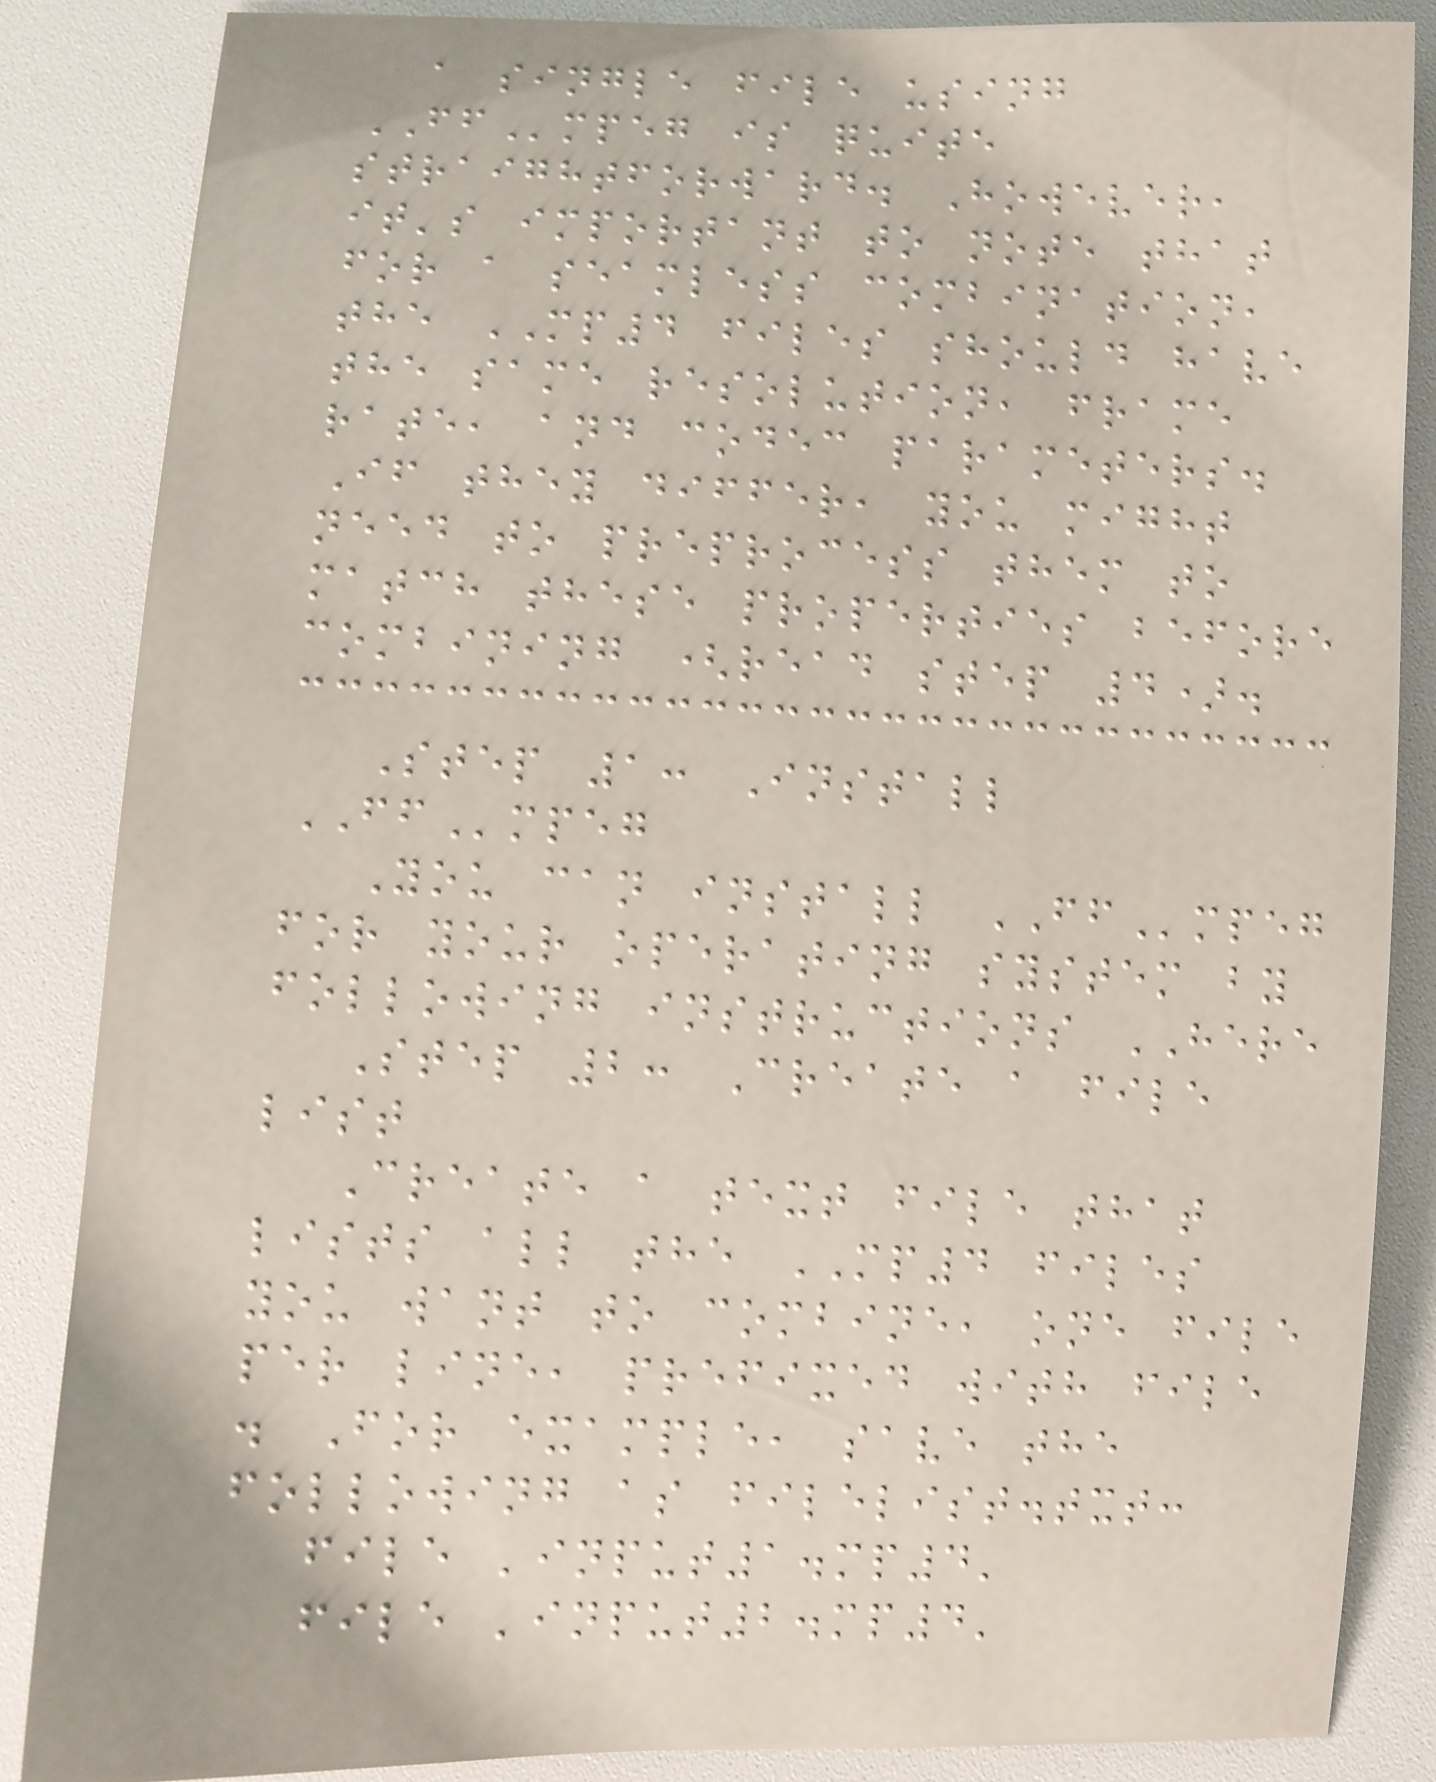a single file using
FFmpeg is quite
straightforward. However,
it's important to note that
for a seamless combination,
the MP4 files should have
the same resolution, frame
rate, and codec parameters.
If they differ, you might
need to preprocess them to
match these properties before
combining (read step 4).
Step 1: Install
FFmpeg
You can install FFmpeg
for your operating system by
following instructions HERE
Step 2: Create a file
list
Create a text file that
lists all the MP4 files
you want to combine, one file
per line, prefixed with file
. For example, save the
following as filelist.txt:
file 'input1.mp4'
file 'input2.mp4'
